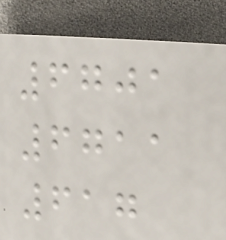6701
6711
617
